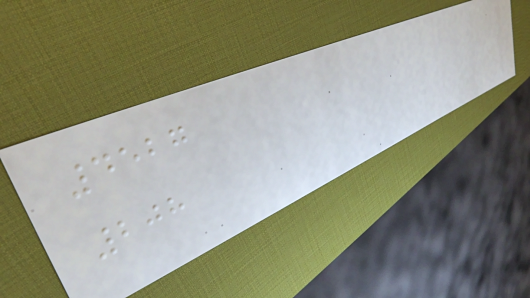4527
208
